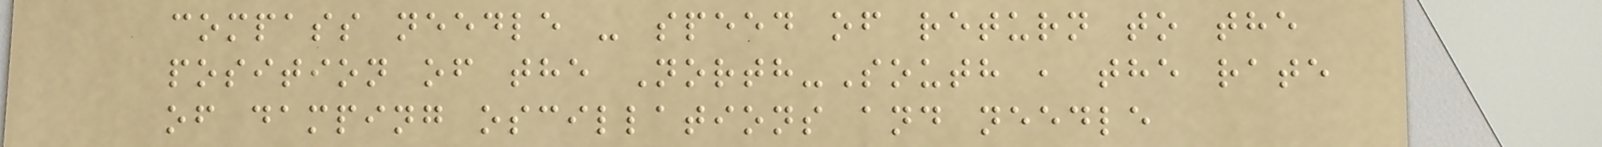compass needle - speed of return to the
position of the North-South , the rate
of damping oscillations and needle
